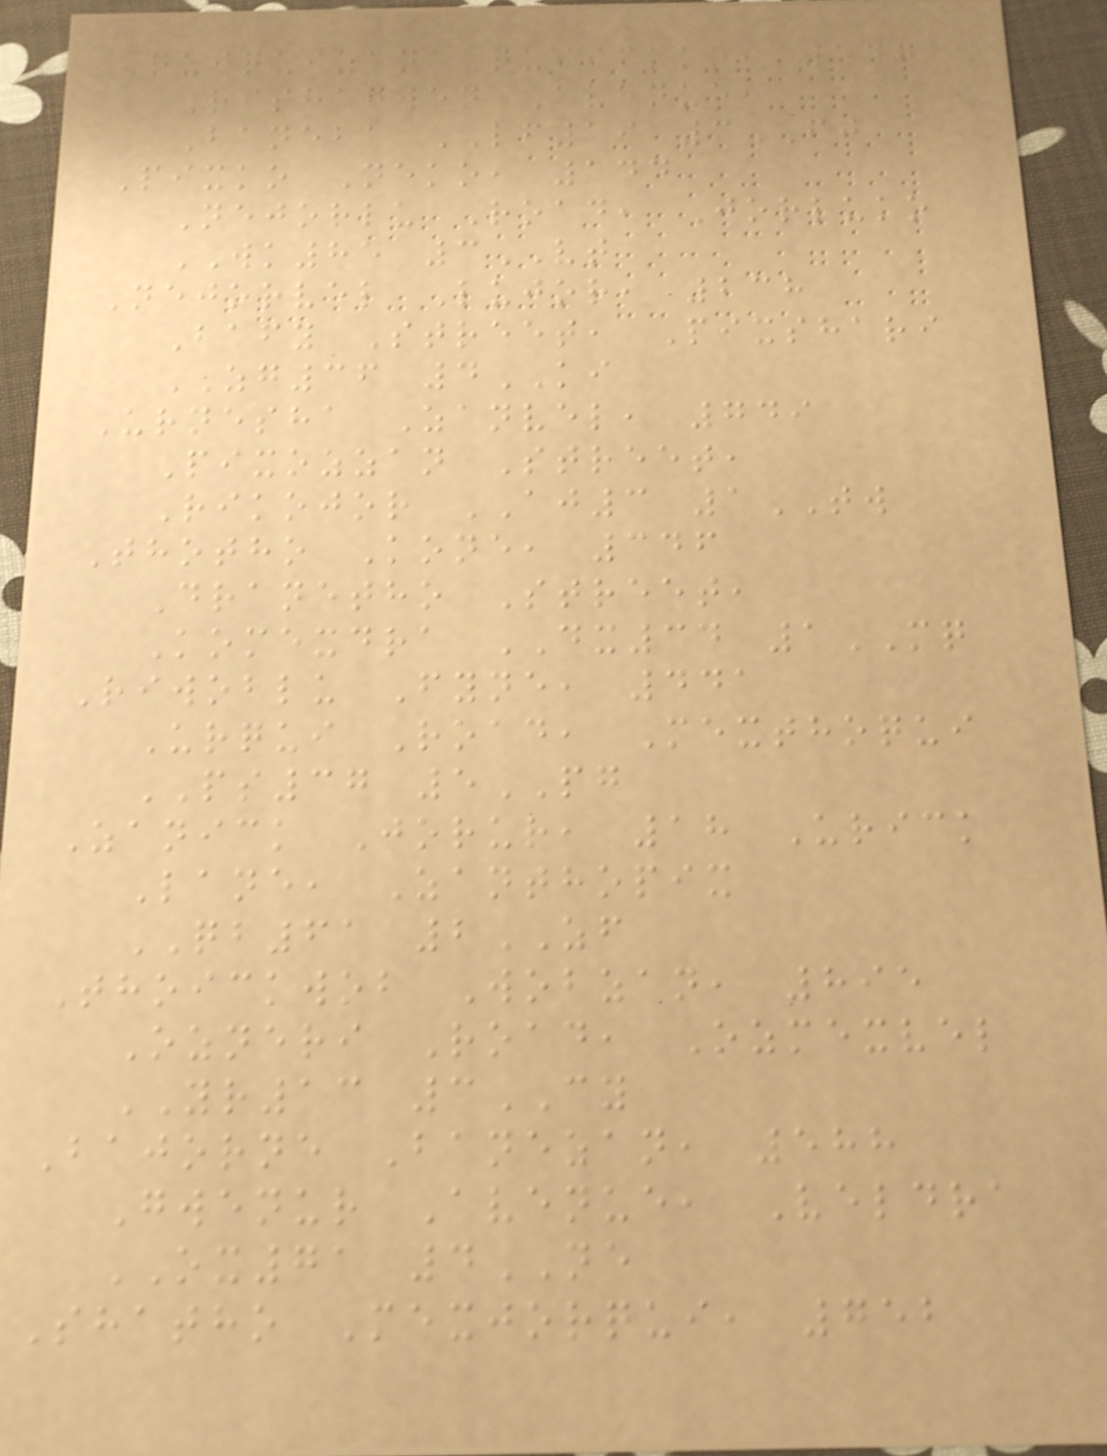Quiquizan Quiickko, 547
Rishagwen Avenue,
Baneba LF19 3FJ
Pixko Neko, 144
Nejorlu Road, Jorluko
WK85 3VT
Nejorvel Lujor, 238
Bafy Street, Pixshari
ZG36 4KI
Urnesha Zanvel, 749
Pixozzan Street,
Rikojor AJ3 1TW
Thotho Kone, 346
Dranetho Street,
Komexdra DX34 1MQ
Riwoblu Fyne, 441
Urqui Road, Mexthoqui
PS37 5PG
Zanick Jorur, 18 Urick
Lane, Zanthopix
QB61 2ZF
Thoickwob Wobzan, 895
Ozneri Road, Ozmexvel
YR13 3CY
Bajorne Banezan, 588
Gwenur Avenue, Veldra
OX71 4NE
Shatho Mexjorqui, 752
